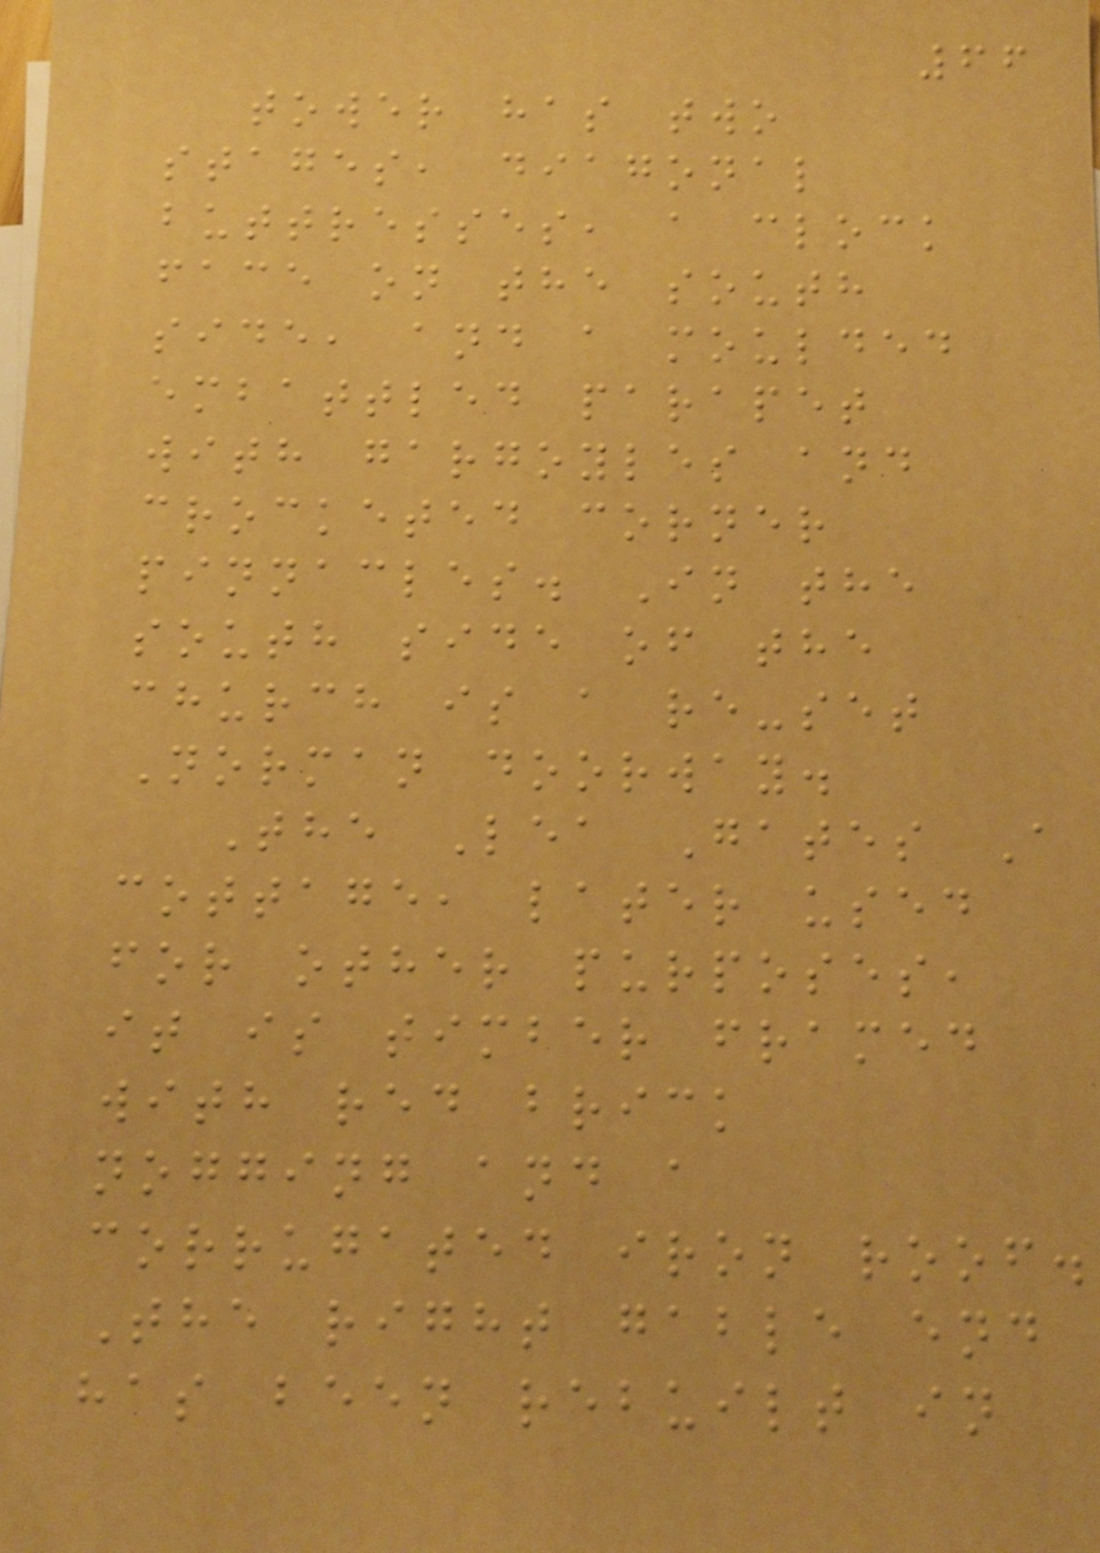66
tower has two
stages, diagonal
buttresses, a clock
face on the south
side, and a moulded
embattled parapet
with gargoyles and
crocketed corner
pinnacles. In the
south side of the
church is a re-set
Norman doorway.
The Lea Gates A
cottage, later used
for other purposes,
it is timber framed
with red brick
nogging and a
corrugated iron roof.
The right gable end
has been rebuilt in
